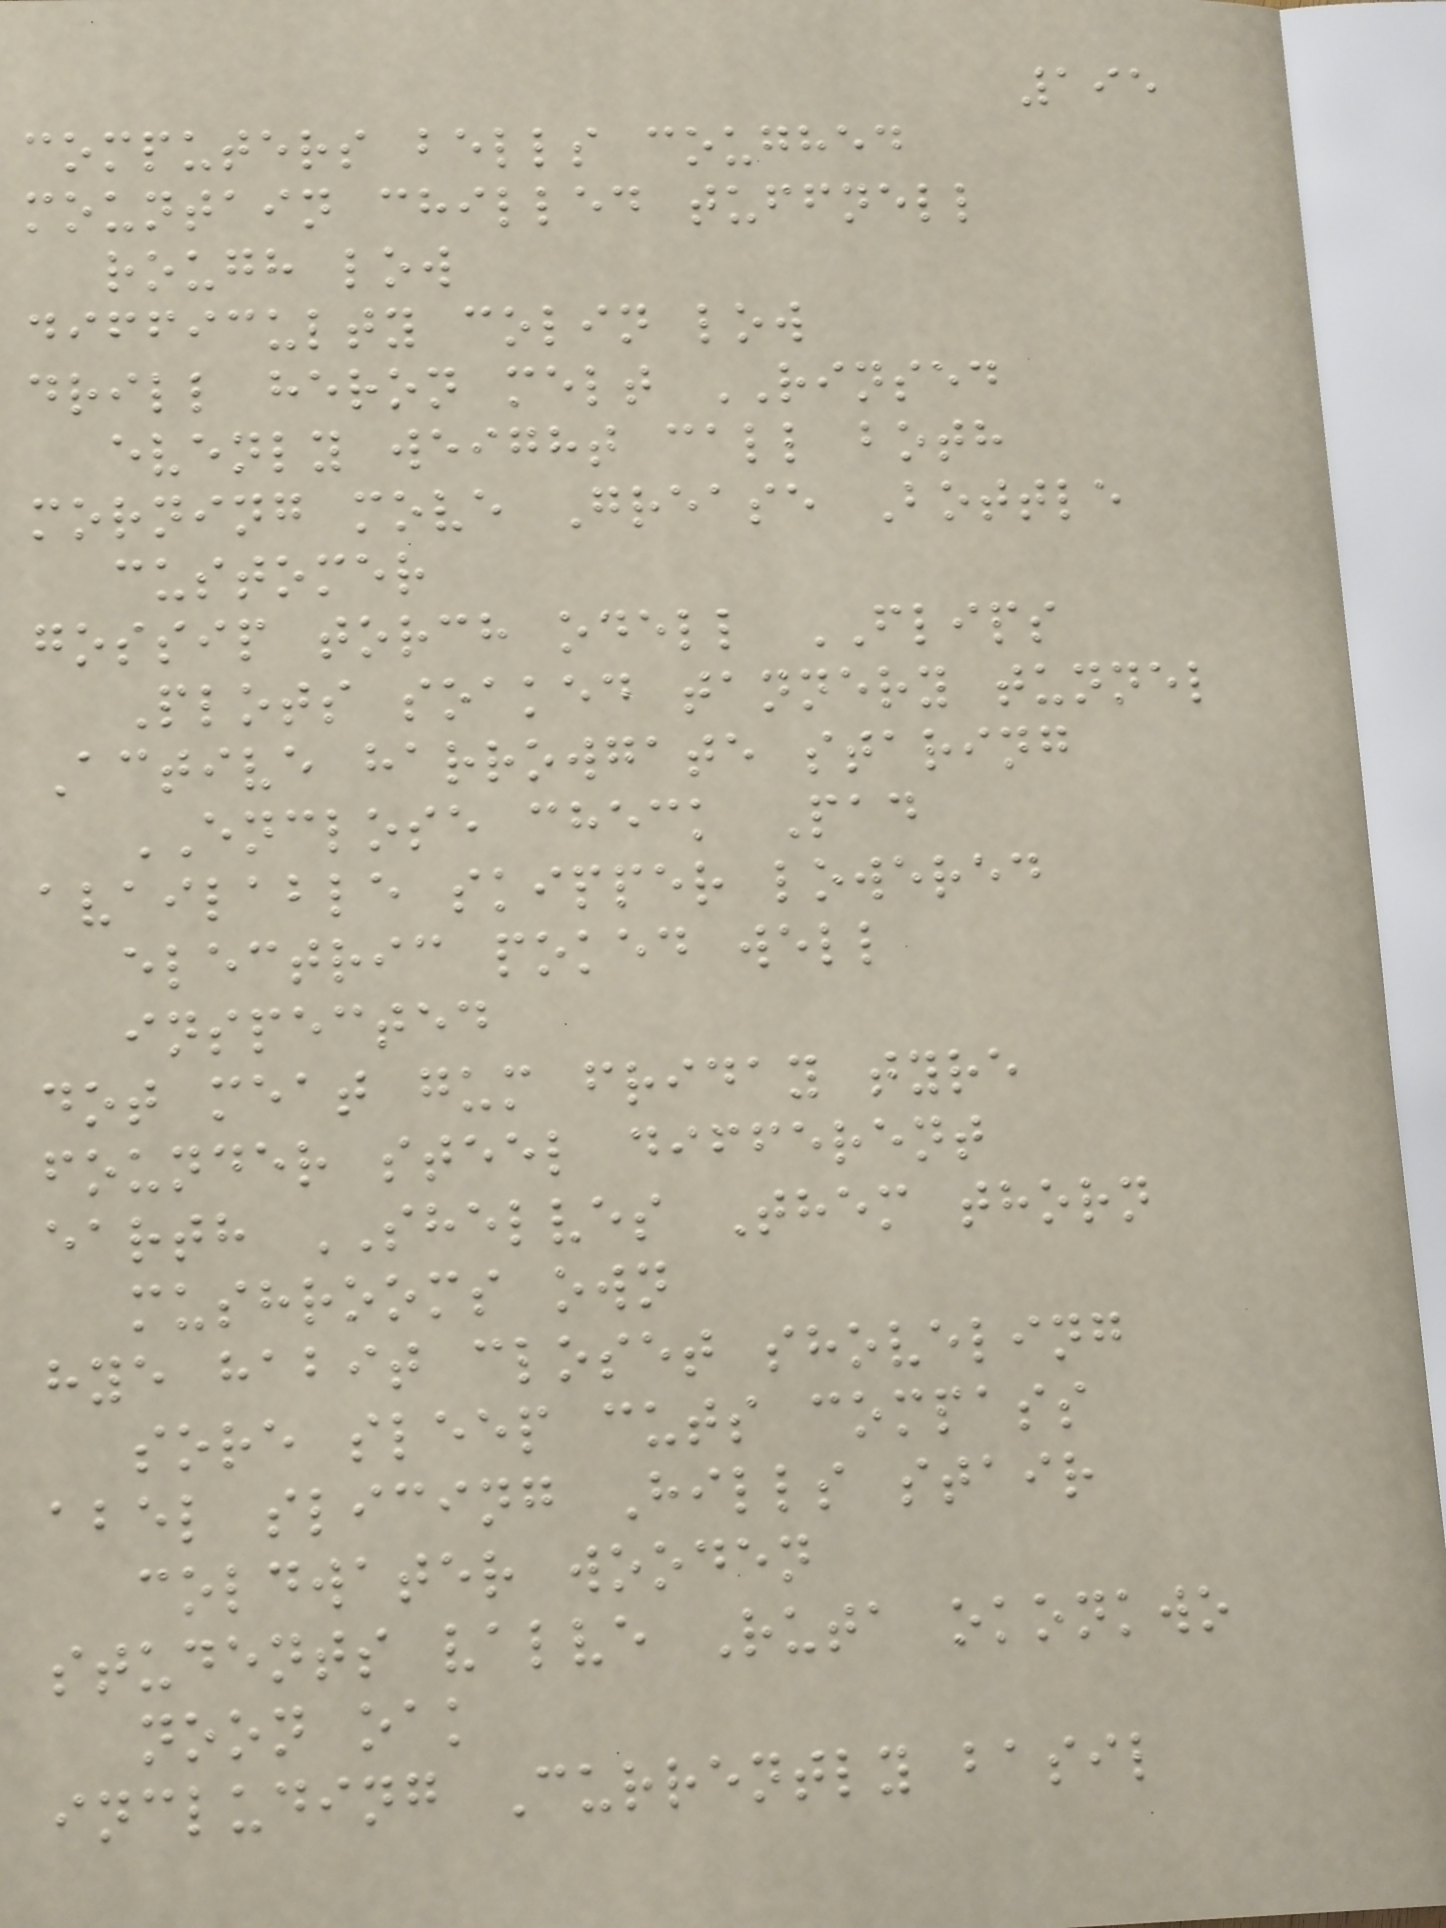195
computers bells coughed
mountain chilled tuffnell
rough low
difficulty colin low
drill heron melt RINSED
evenly weight call both
morning move Grease Bottle
customer
gossip torch odell FLIPS
Plots soaked tannery tunnel
Active harrowgate staring
ENCLOSE check Pad
available skipper lowered
electric poked well
inspected
dot meat gum friday tyre
founder steel different
earth SHELVES Them thorn
mushrooms own
hye habit closet shoveling
sore sleep cuts compass
abel slicing Hills stair
coldwater wooden
students valve Ruta okonkwo
noon oak
including Currently basil
